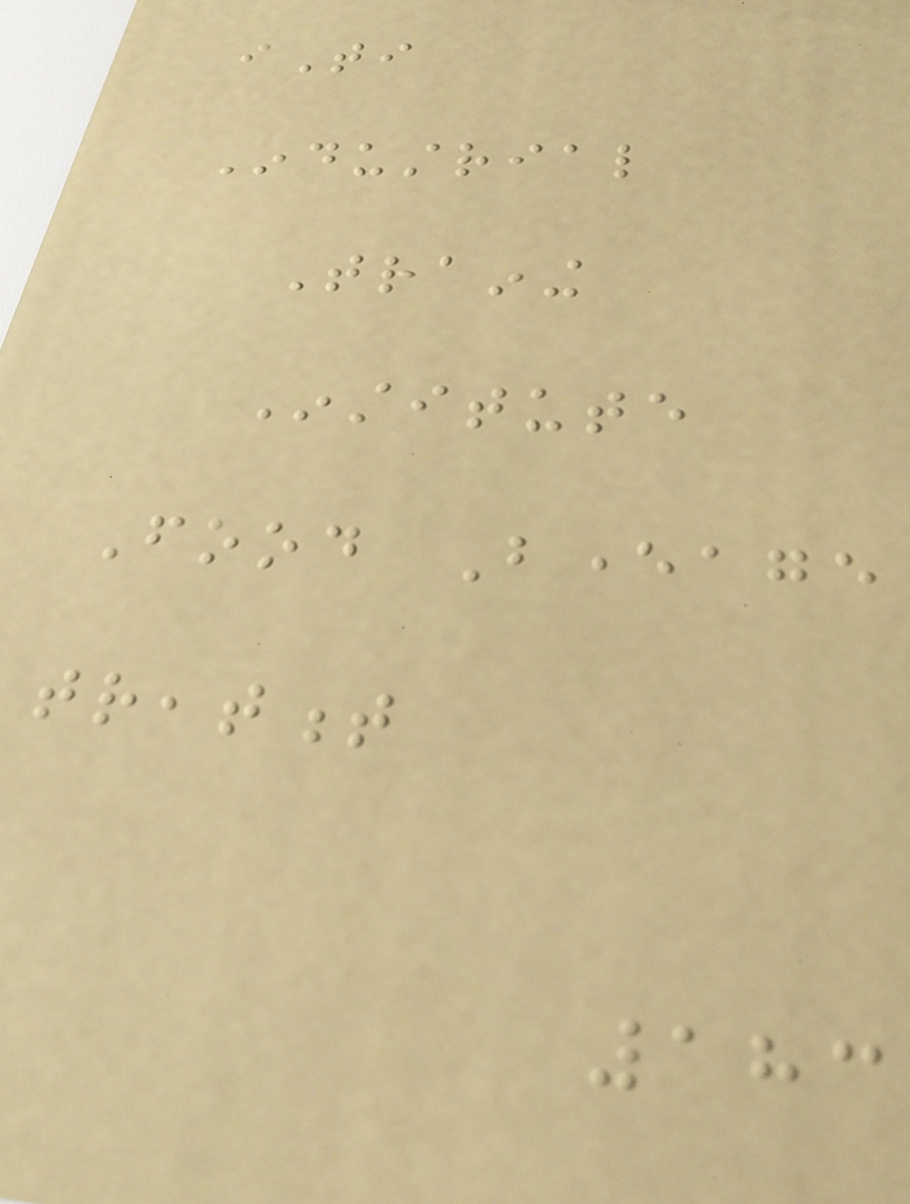iTi
Industrial
Training
Institute
Food Beverage
treatment
183
